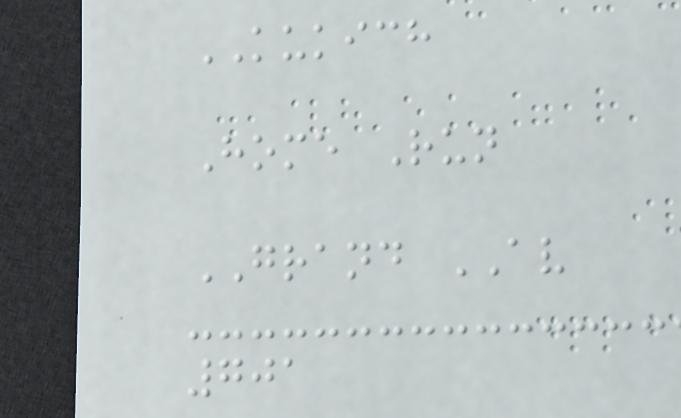KUKICH
Home Run
GRAND AV
701
